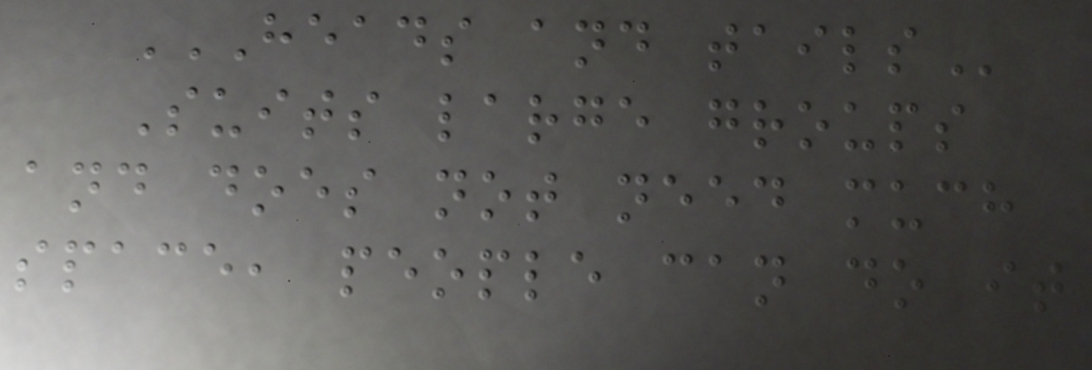HEADS AND TAILS
Suits large groups
and does not need much
space, people can do it
